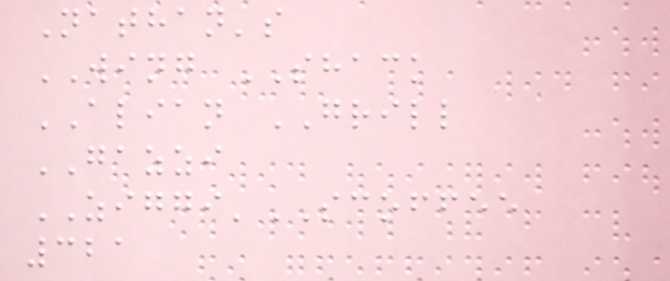Nathan's
WING SHACK
ALIAN GRILL
GAZZI
ZIGGI'SCOFFEE
321
